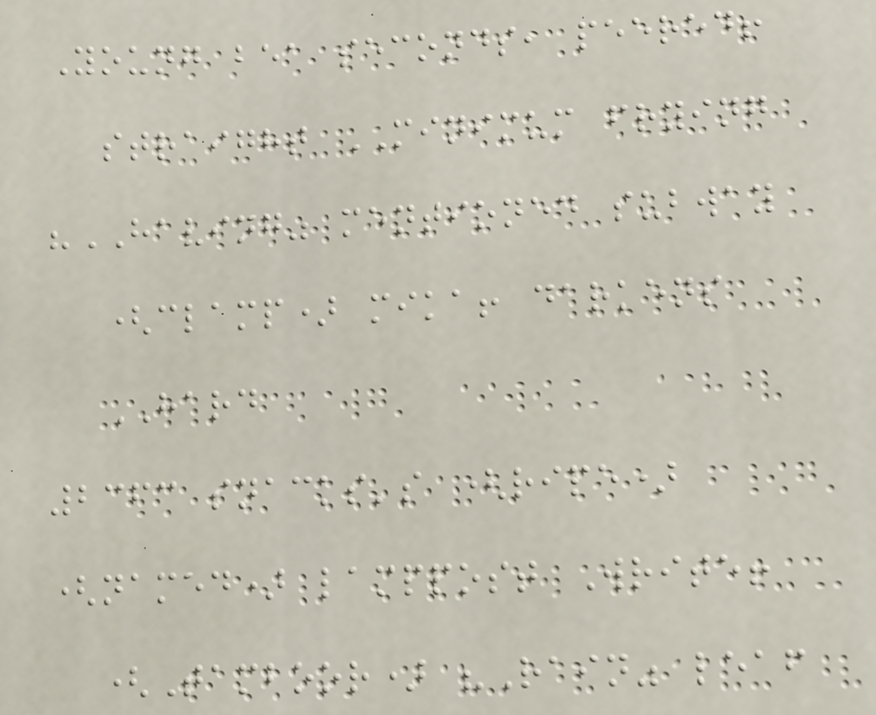Young bea seconds, peered!
straight MINIMUM frying
"HAVING" mentioned subway
(clamp) mika! darkens
HARD
2363 snacks's (ripe)
(named) lamppost Write!
(Tamboor) "Rain" leaf
